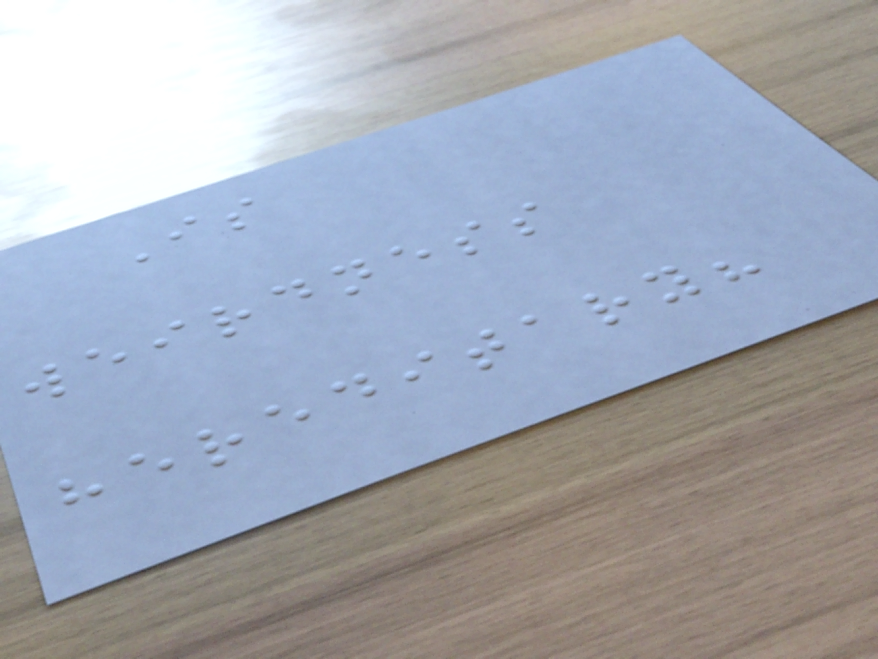Is
weirdness
hereditary?
